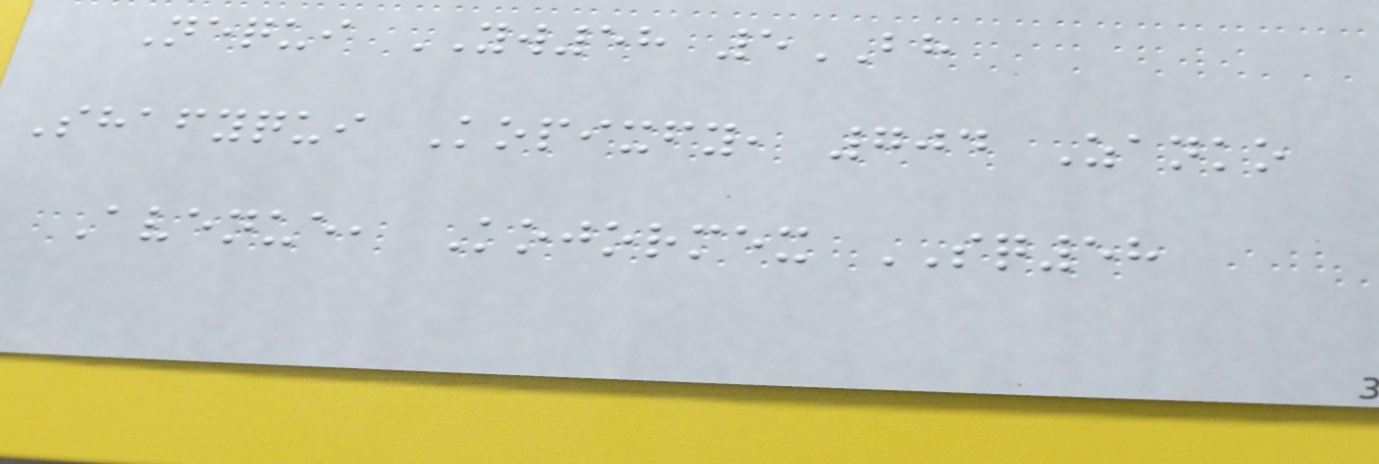Nequi YW58 5BH
Shafyqui Kopixfy, 704 Zanko
Avenue, Kojormex SQ58
